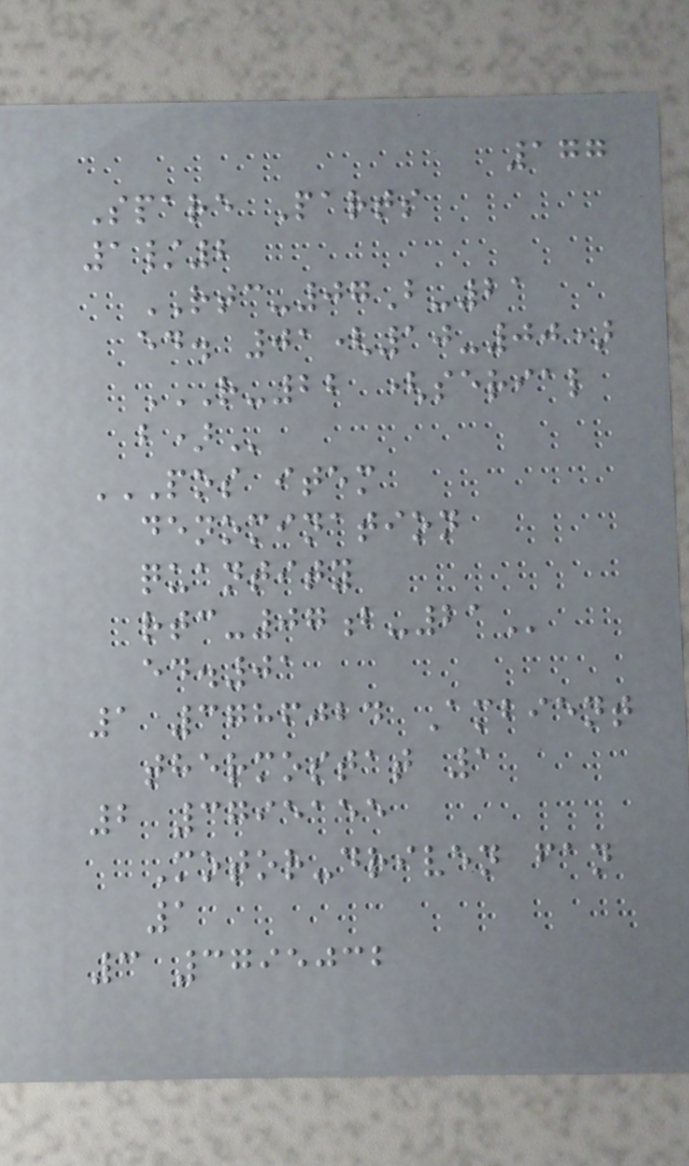177
Spare Parts
1/2
RTC-07B-21
ed. 01(10-00)
R-22 (SERIAL
B)
POS ITEM
DENOMINATION
QUANTITY
RTC-07B-21
ed.01
1 3786024 Ambient
thermostat 1
2 3795155
Motor-driven fan
1
3 3795032
